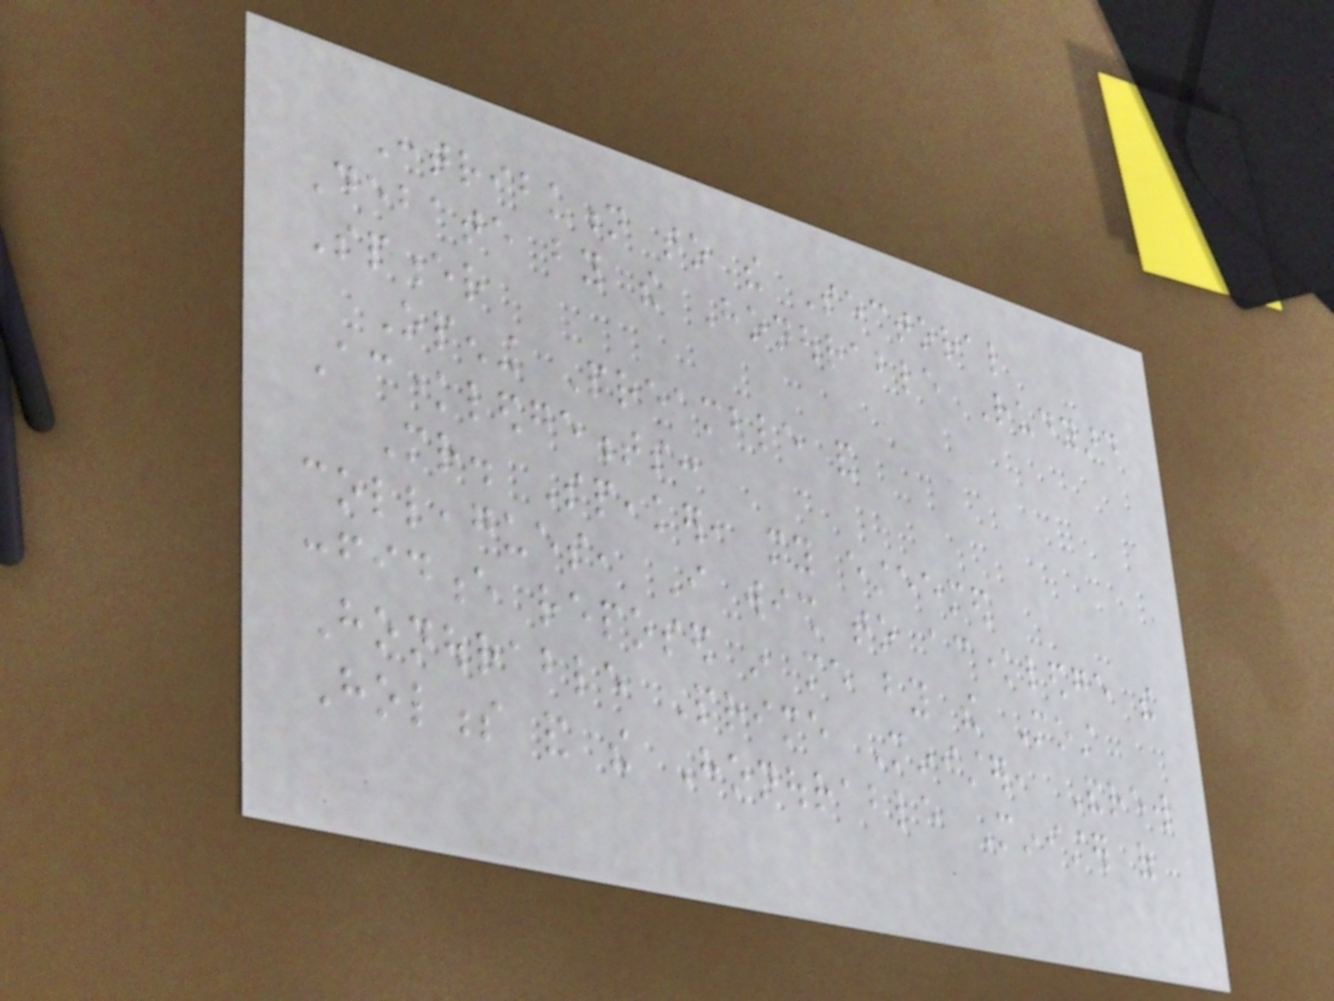Contribution to the Sectoral
Debate by the Honourable Rudyard
Spencer
Opening Preamble and
Acknowledgements:
Mr. Speaker, my esteemed
colleagues, I wish to acknowledge the
confidence reposed in me by the Most
Honourable Prime Minister, Andrew
Holness and the Honourable Minister of
